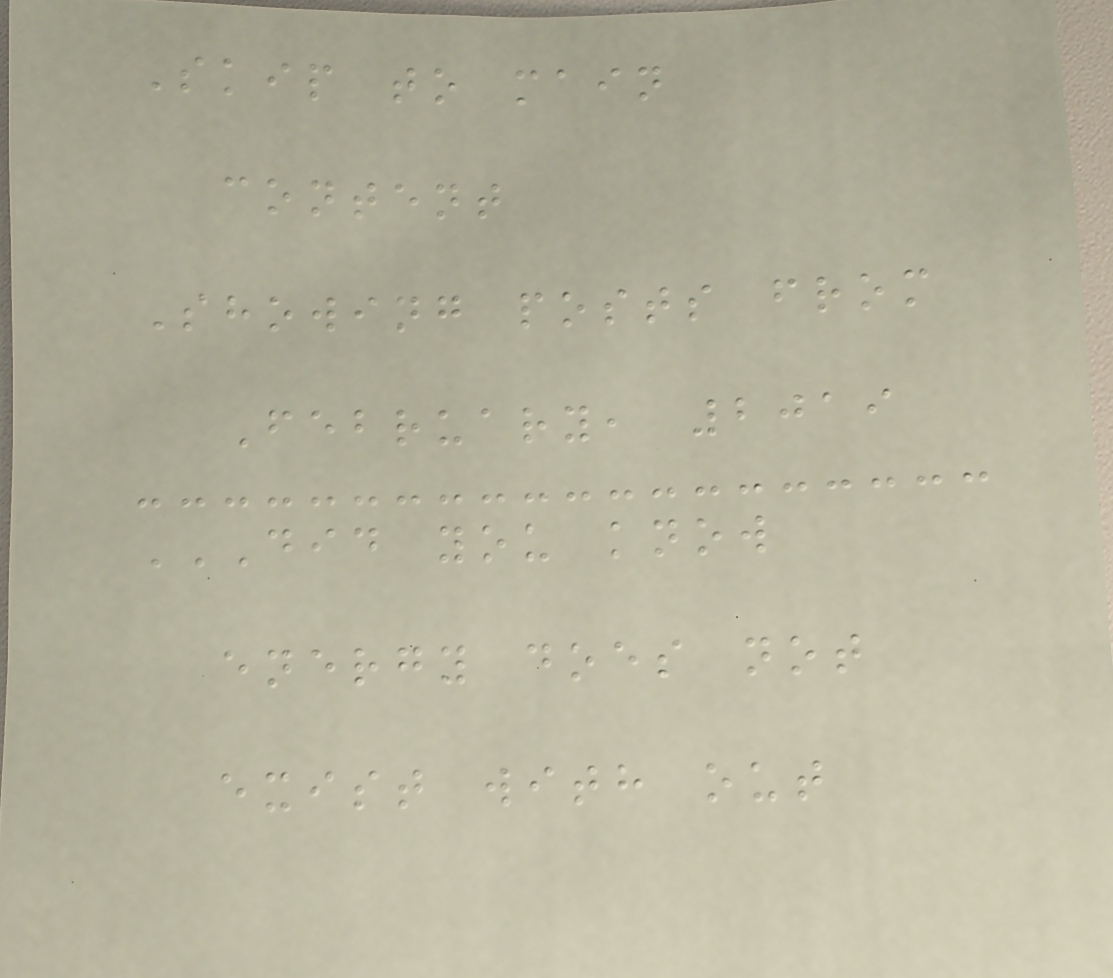Skip to main
content
Showing posts from
February, 2019
DID YOU KNOW
ENERGY DOES NOT
EXIST WITH OUT
